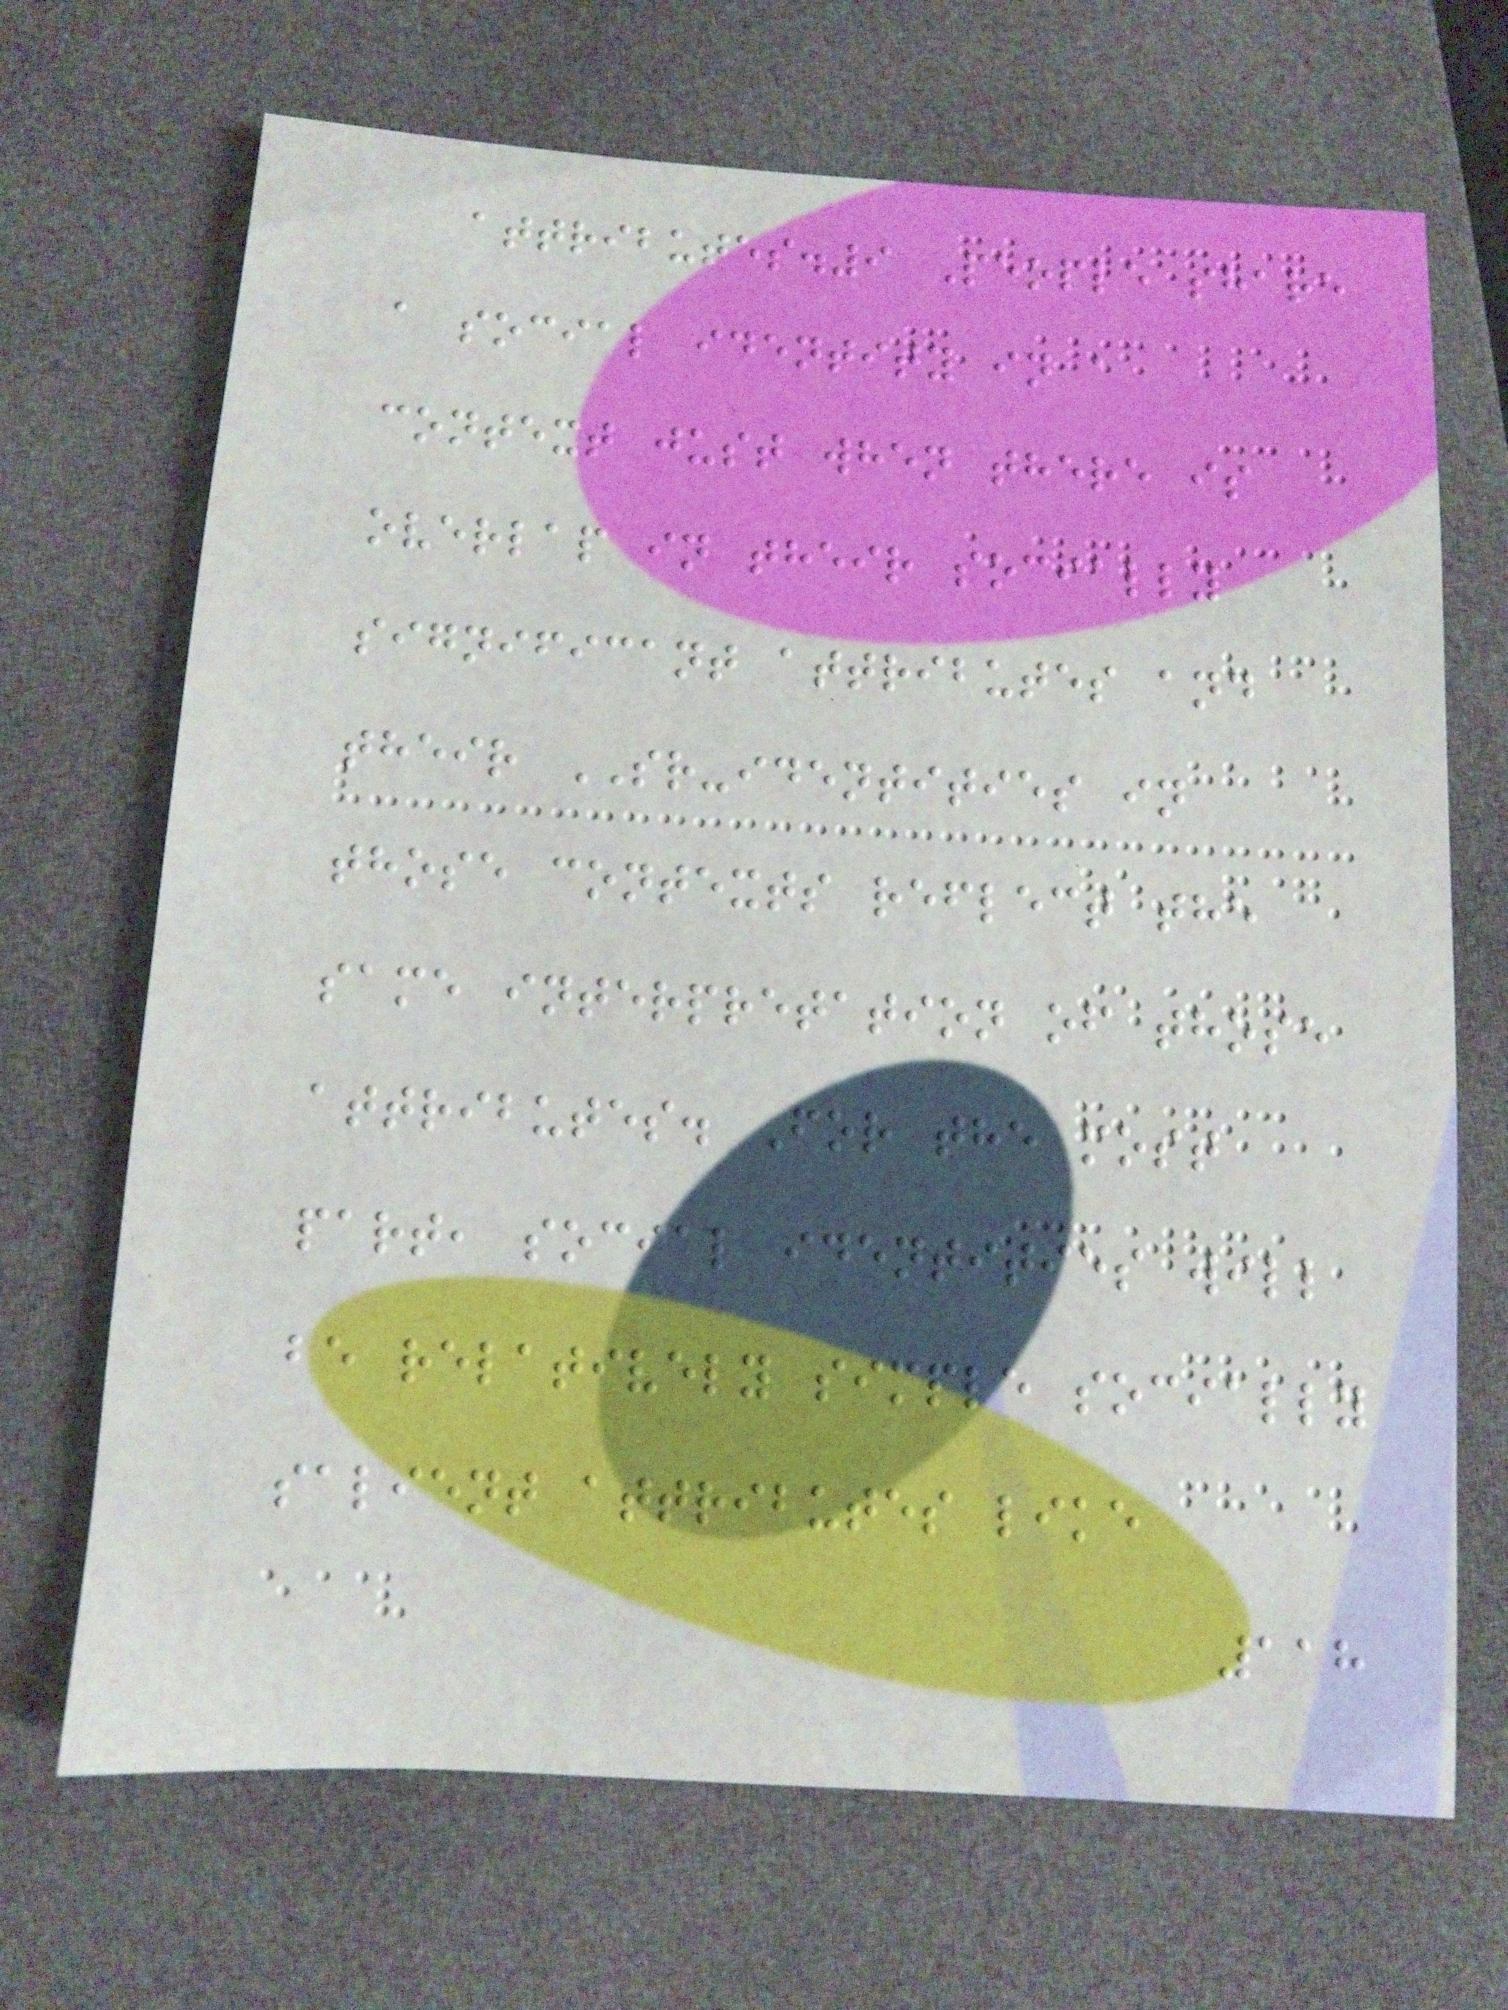attributes.9 People share
a social identity in a
context just when there is
overlap in their socially
significant attributes and
their SR-identities in
those contexts reflect the
same interpretation of those
attributes. For the most
part, social identities will
be relatively simple socially
salient attributes like
118
